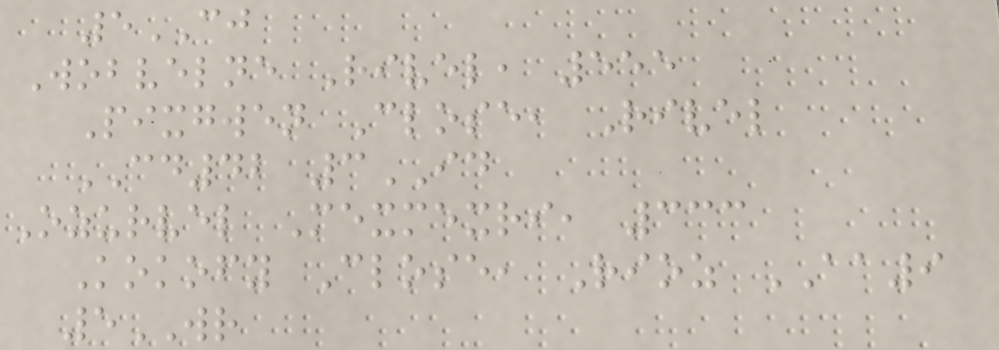5CJ
Wobvelne Rivel, 555
Pixgwen Close, Rivel
CD42 3ID
Ozurvel Mexmexri, 333
Kokofy Close, Rioz AA9
5WR
